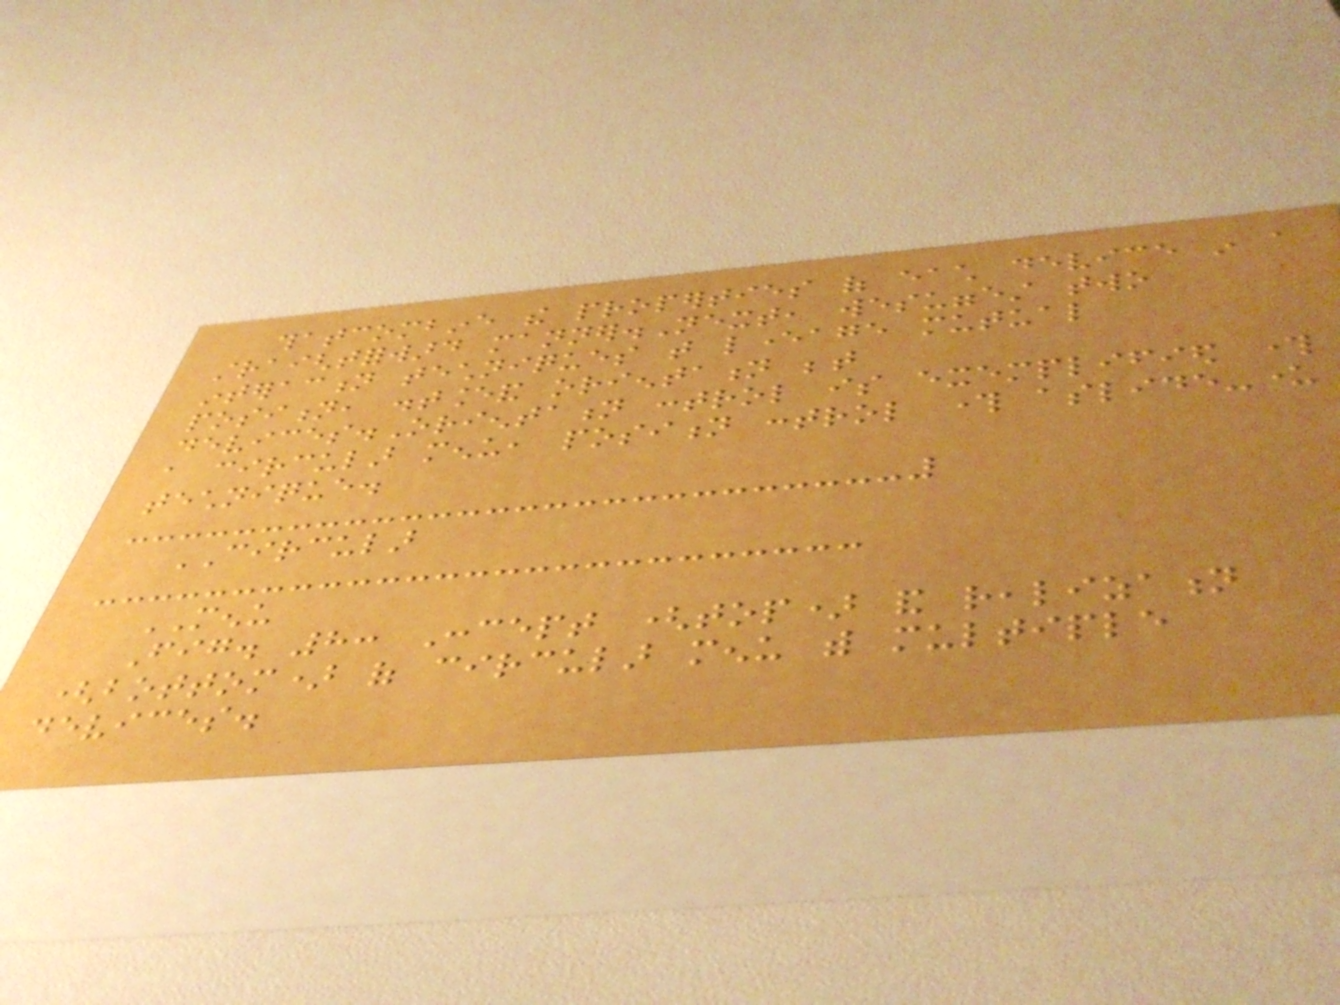thatcombine the properties of each device in a
straightforward manner.Next, wesuggest two
interaction techniques that leverage mutual
position, distanceand orientation between
devices.Orientation control is exemplified through
a circular menu, position control through aslide-under
technique.
CIRCULAR
MENU
Fig. 8: Concept (top) and realization
(bottom) of circular menu with multiple
devices.
